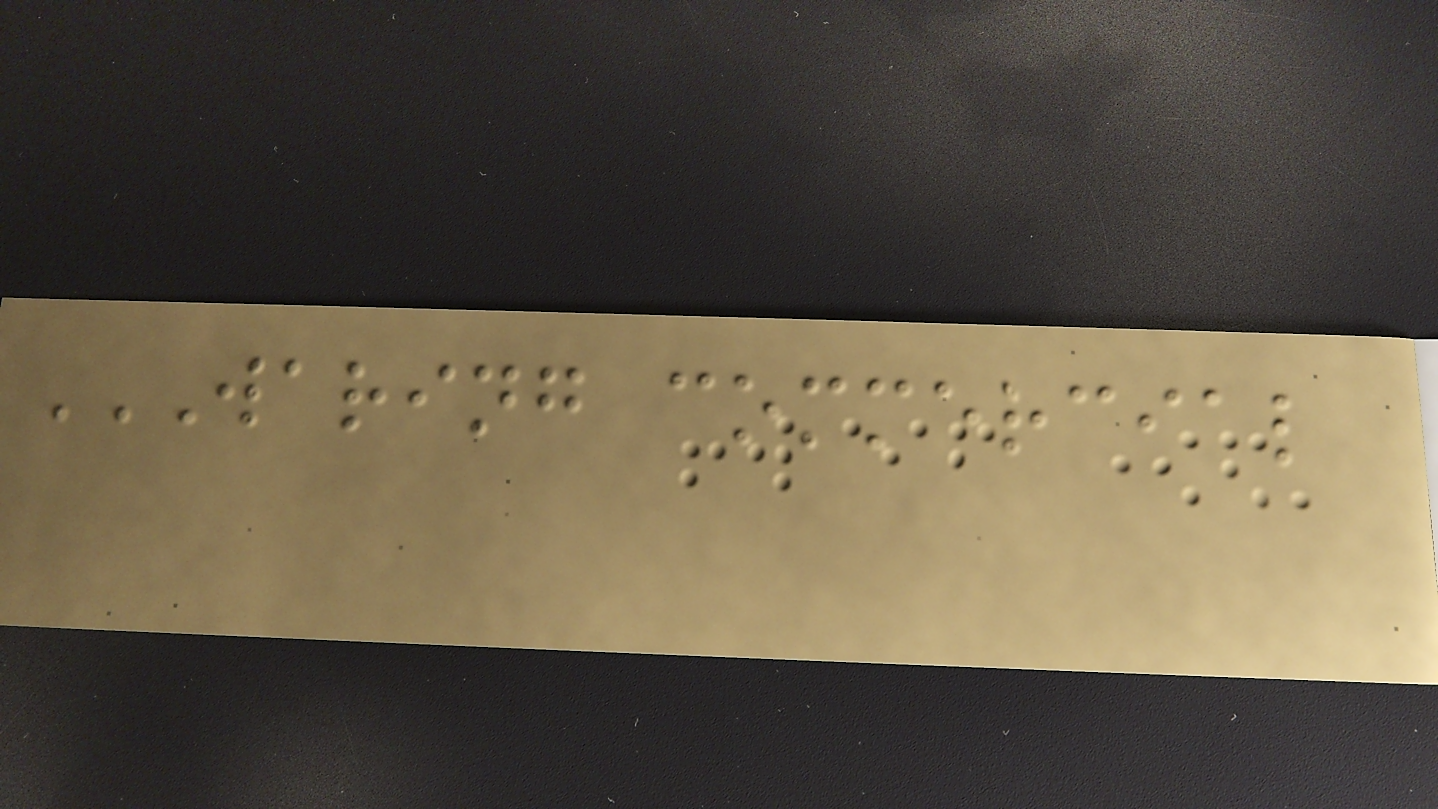WARING COMMERCIAL
